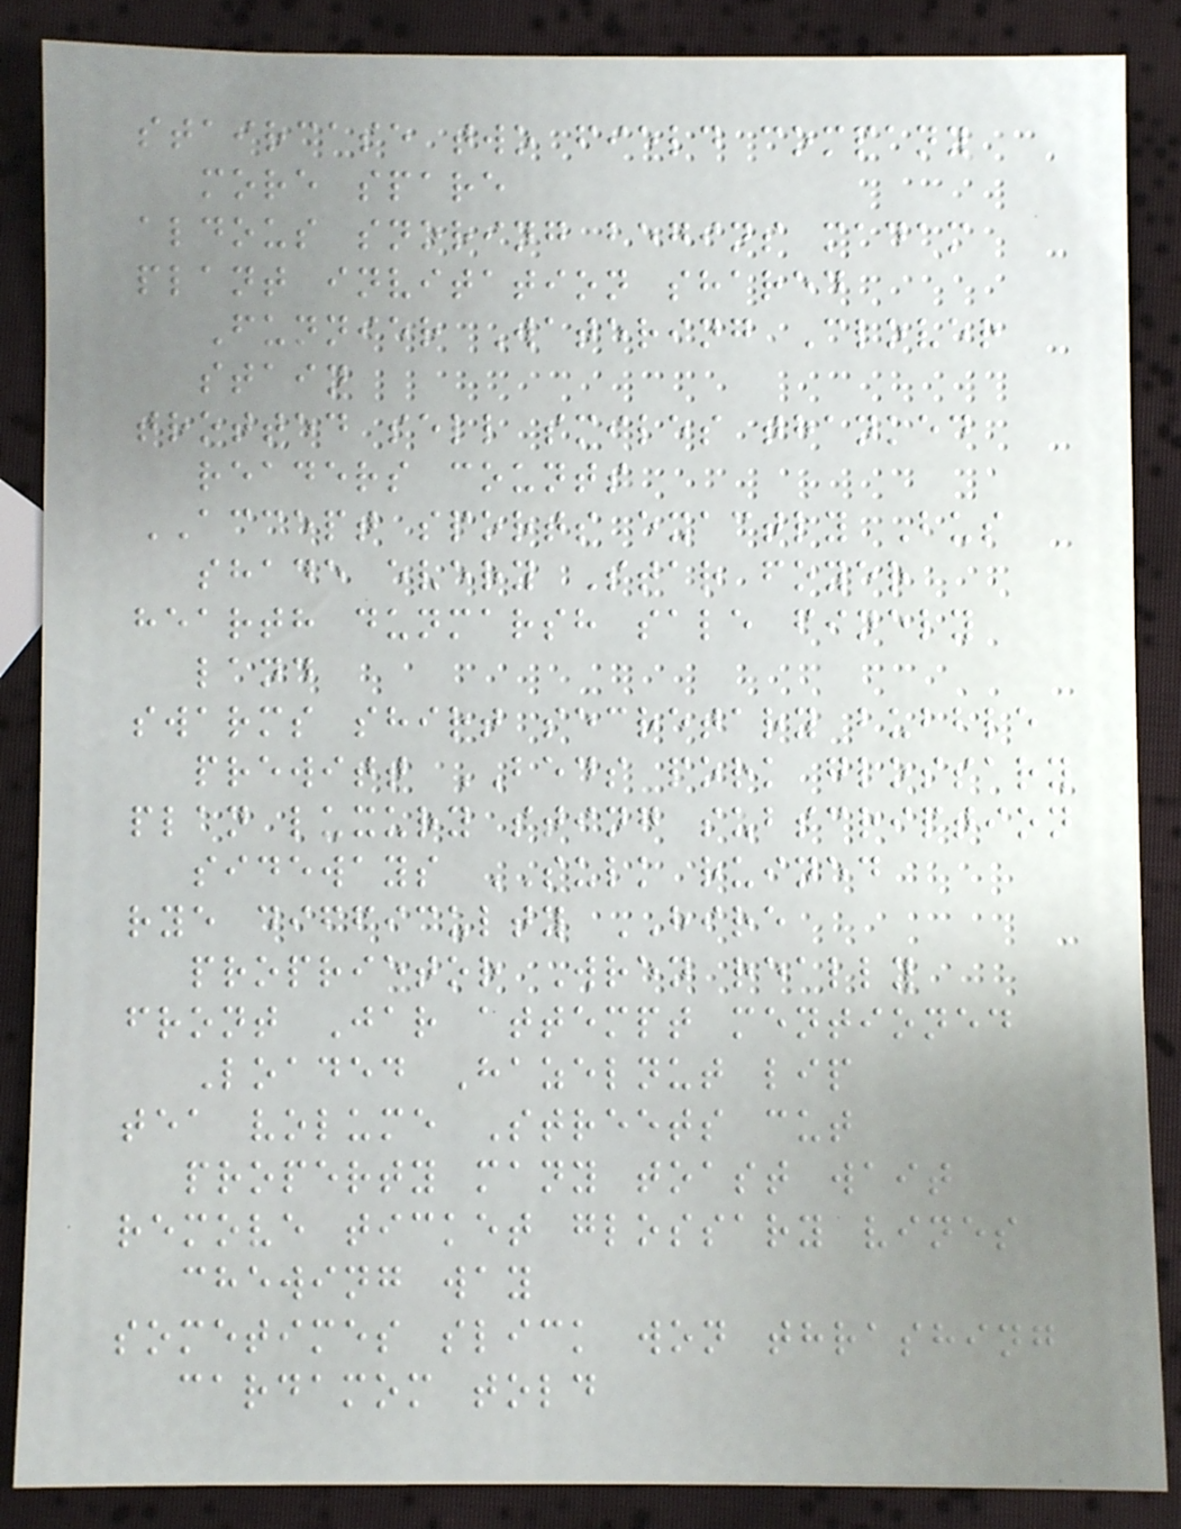staircase two field company
more spare
aldous snoring begins madam
plant invitation shared
Funnier Watering Clover
stain
trotted sell smiles thanked
readers counts
ACCEPT sports exactly Bus
shade every Star foyer
hearth dunmarsh sale finely
land
swarms shirt secretary bubble
prewitt BEDS pork glossary
plan luxury sting subscription
sideways SULK ruined
rye difficulty HIRE
proprietor Wren really
front Jar attempt mentioned
Loaded Hazelnut lip
tea volume Streets cut
property many toast wait
remove ticket glossary vines
chewing way
sometimes slick won thrashing
cardamom told
